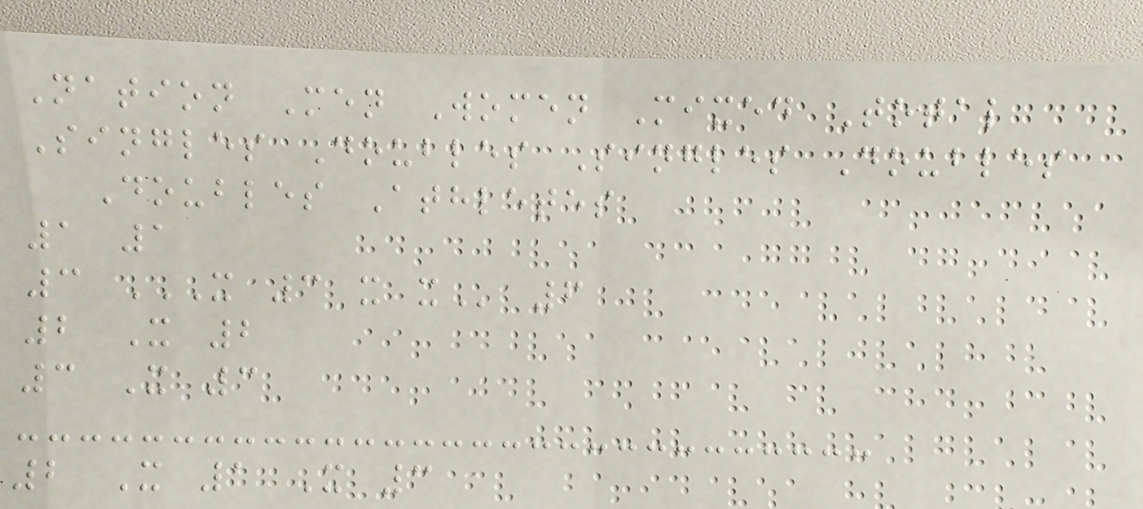Nation Men Women Mixed Total
Singles Doubles Singles Doubles
Doubles Athletes
1 1
3 X 3 X X 6
2 X 2
3 X 3
2 X 1 X 3
